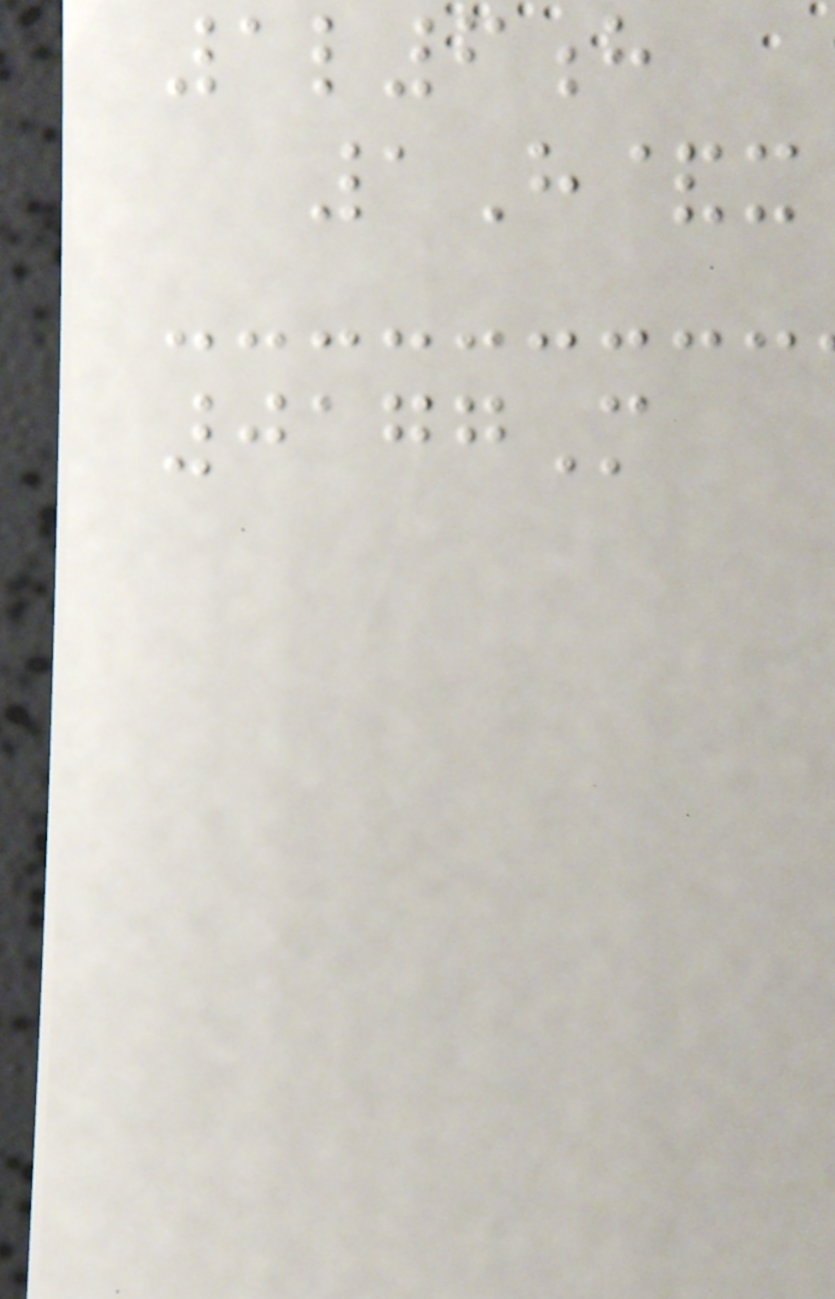1l6h
1H&x
0177M
